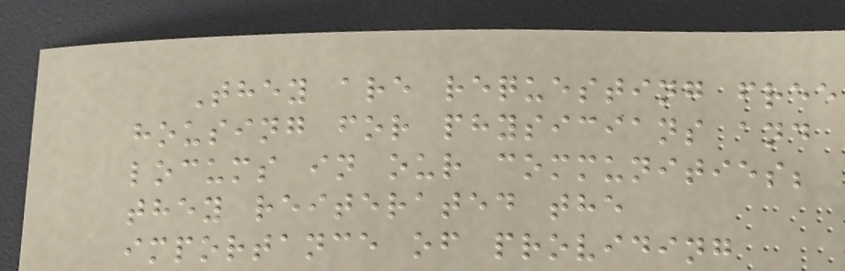They are requesting free
housing for physicians and
locums in our communities;
they reiterated the
importance of providing
